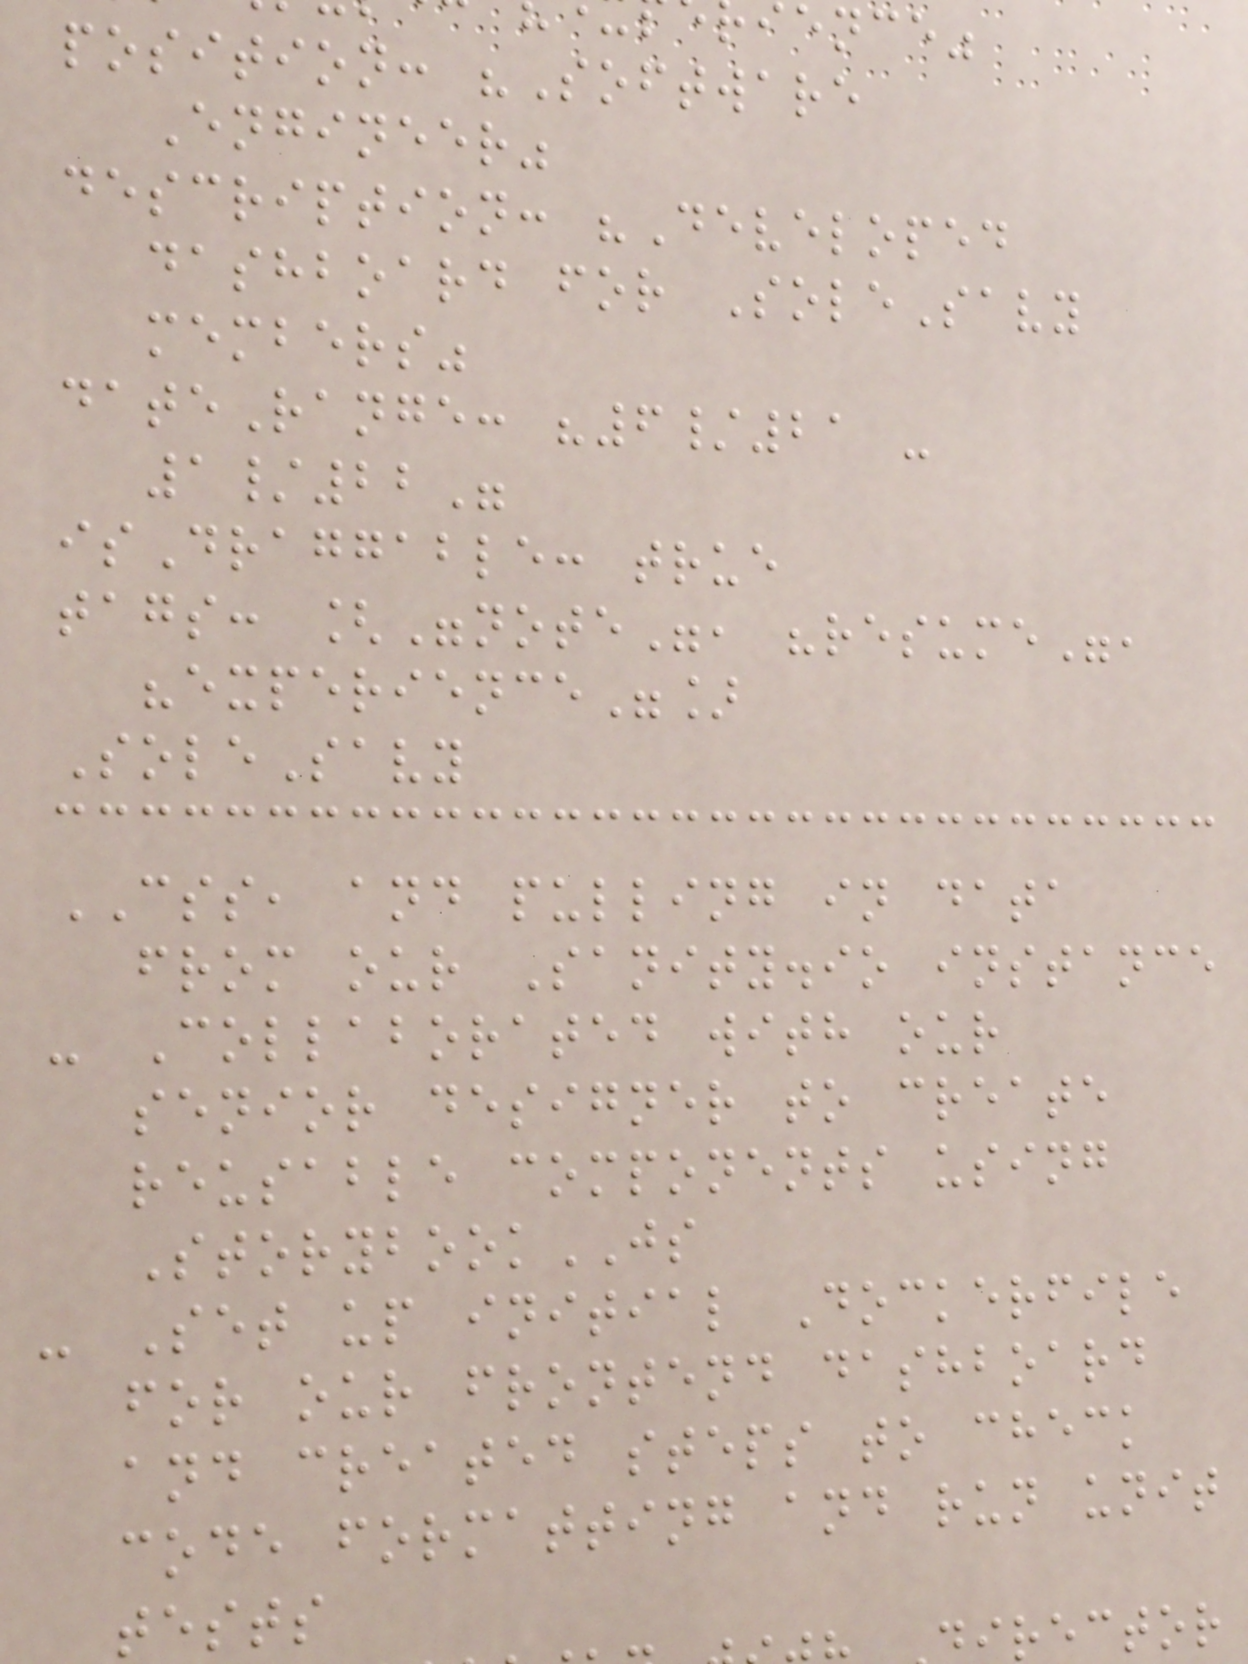position: "Software
Engineer"
description: "Developed
dashboard for SoleSavy
members"
dateRange: "6/21 -
1/22"
isDraggable: true
tags: ["note", "resume",
"experience"]
SoleSavy
CSS, and pulling in data
from our Sanity.io instance
- Collaborated with our
senior designer to create
reusable components using
StorybookJS
- Set up initial Dockerfile
for our frontend dashboard
and created steps to check
code formatting and run unit
tests
